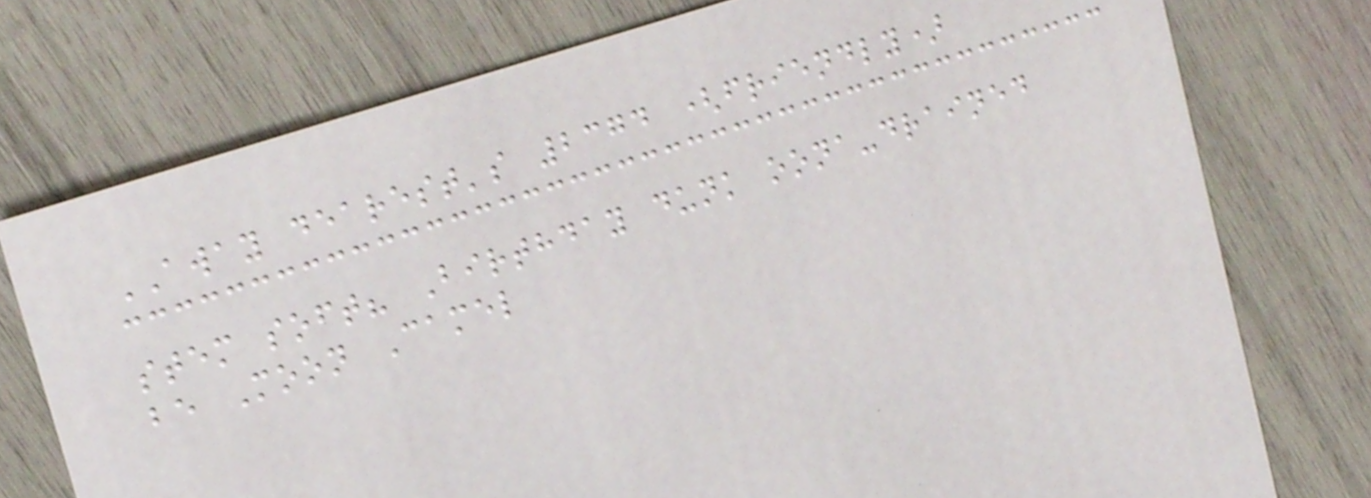AWAY dearest's 2374 (friendly)
stem soft? Birthday dunk oona-drained
be Moon Camel
